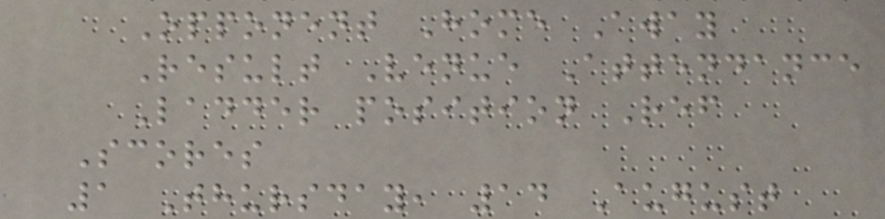Opponent Home Away
Result Venue Attendance
Ladder position Ref
Scores
1 Thursday, 14 August
